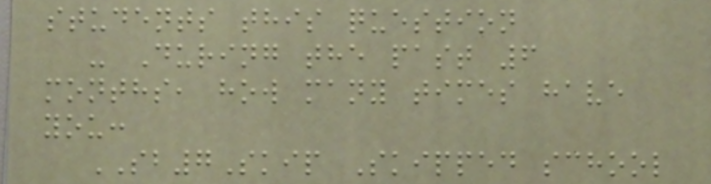students this question
- During the past 6
months, how many times have
you:
SB7Skip Skipped school
